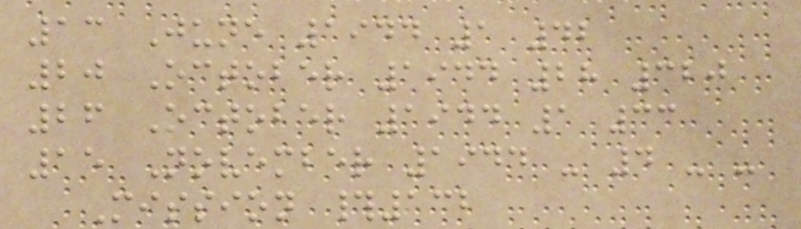13 June 1944 1 42
20 October 1944 28 320
26 October 1944 1 33
15 November 1944 - 4 - -
Mission #132
